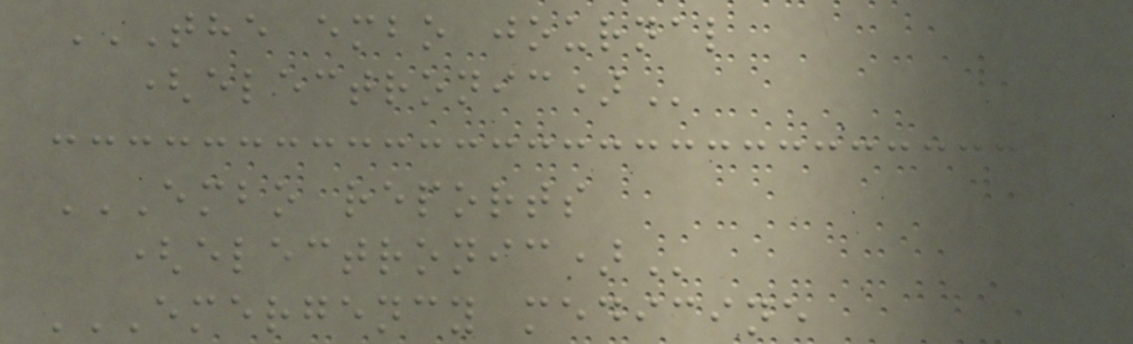THE EMBO JOURNAL
(ELECTRONIC)
EMBO REPORTS
(ELECTRONIC)
EMERGENCY MEDICINE
